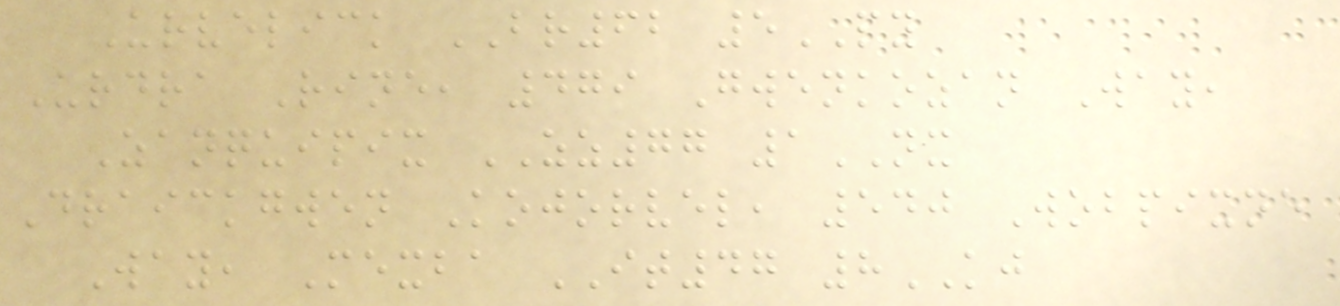Urvelick BR62 5PY
Urdra Rine, 479 Gwenkozan Way,
Zanquipix ZZ77 1NX
Draickgwen Kojorvel, 540 Wobpixne
Way, Mexba IT47 8KJ
